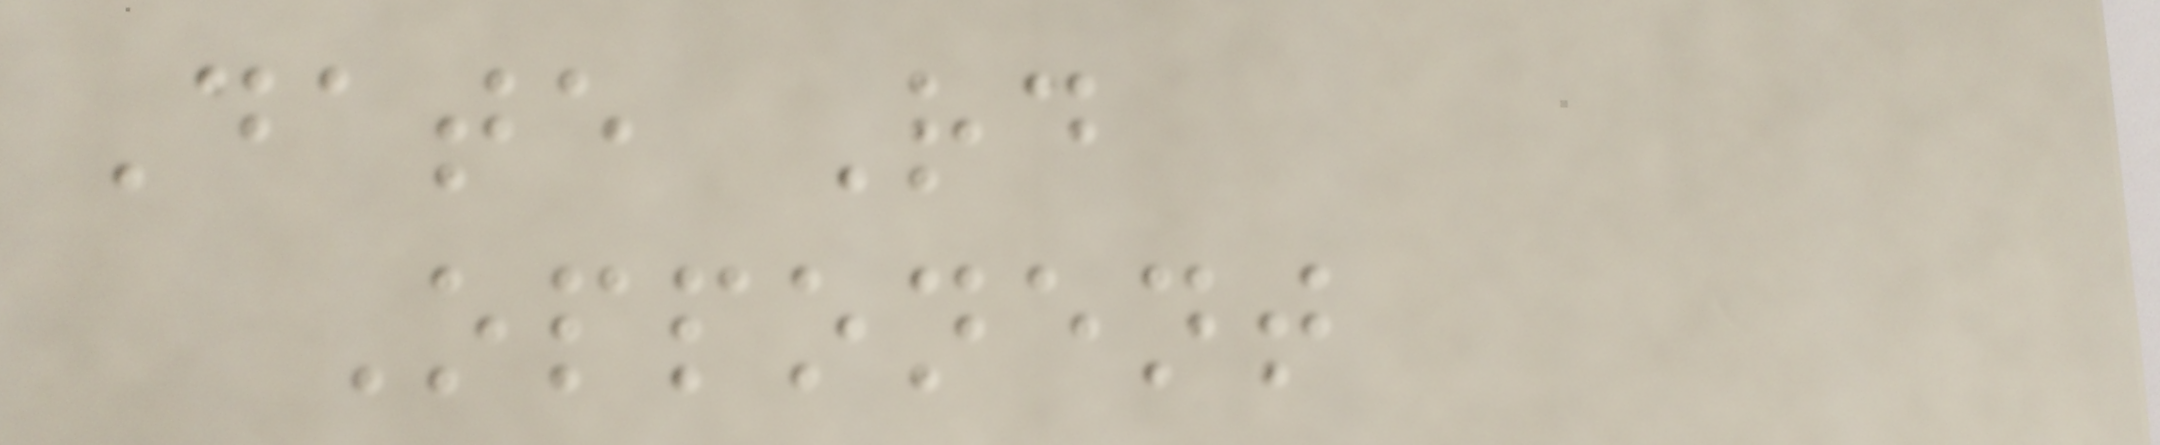Date Rd
Opponent
